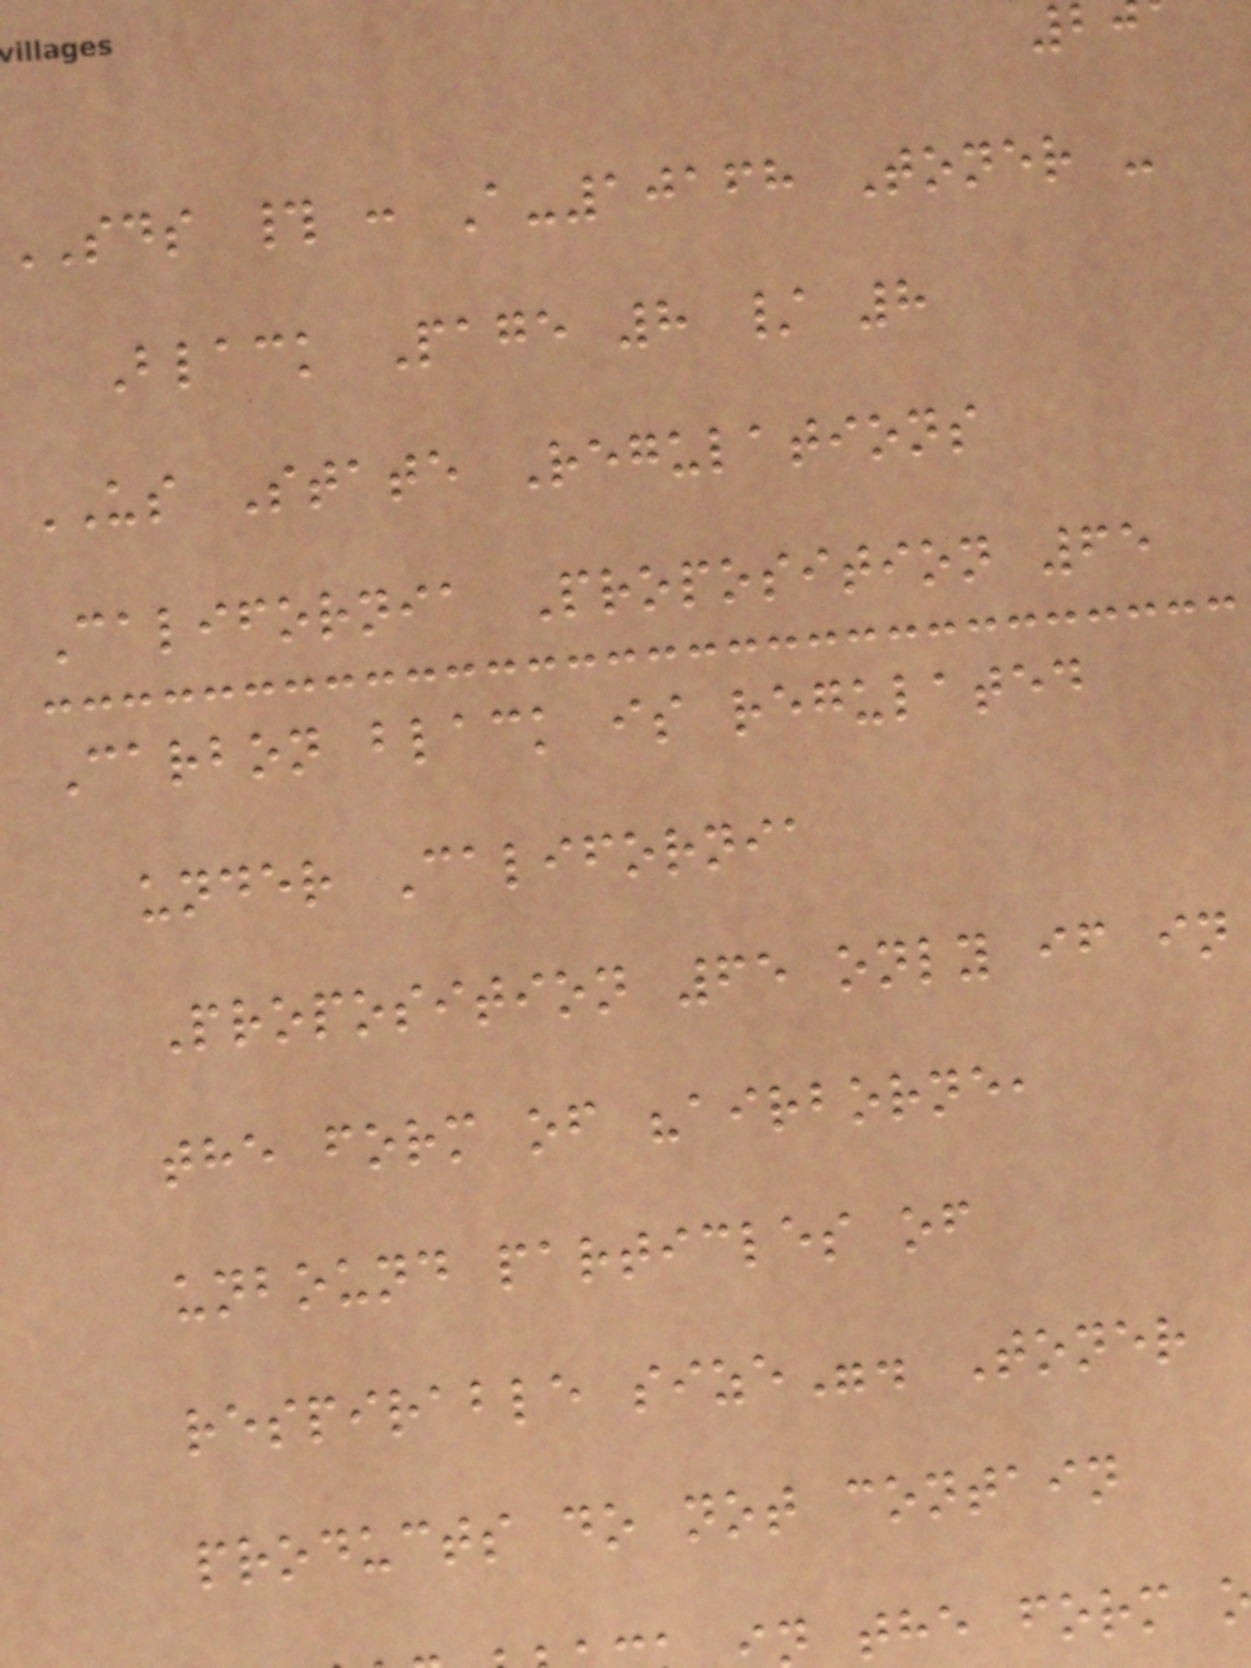SDS # : A-10168 Toner -
Black Page 8 / 8
US State Regulations
California Proposition 65
Carbon black is regulated
under California
Proposition 65 only if in
the form of "airborne,
unbound particles of
respirable size". Toner
products do not contain
the form
